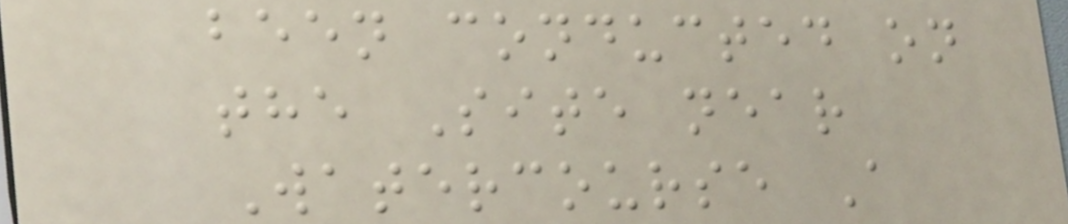been conducted on
the Site near
Watercourse A
